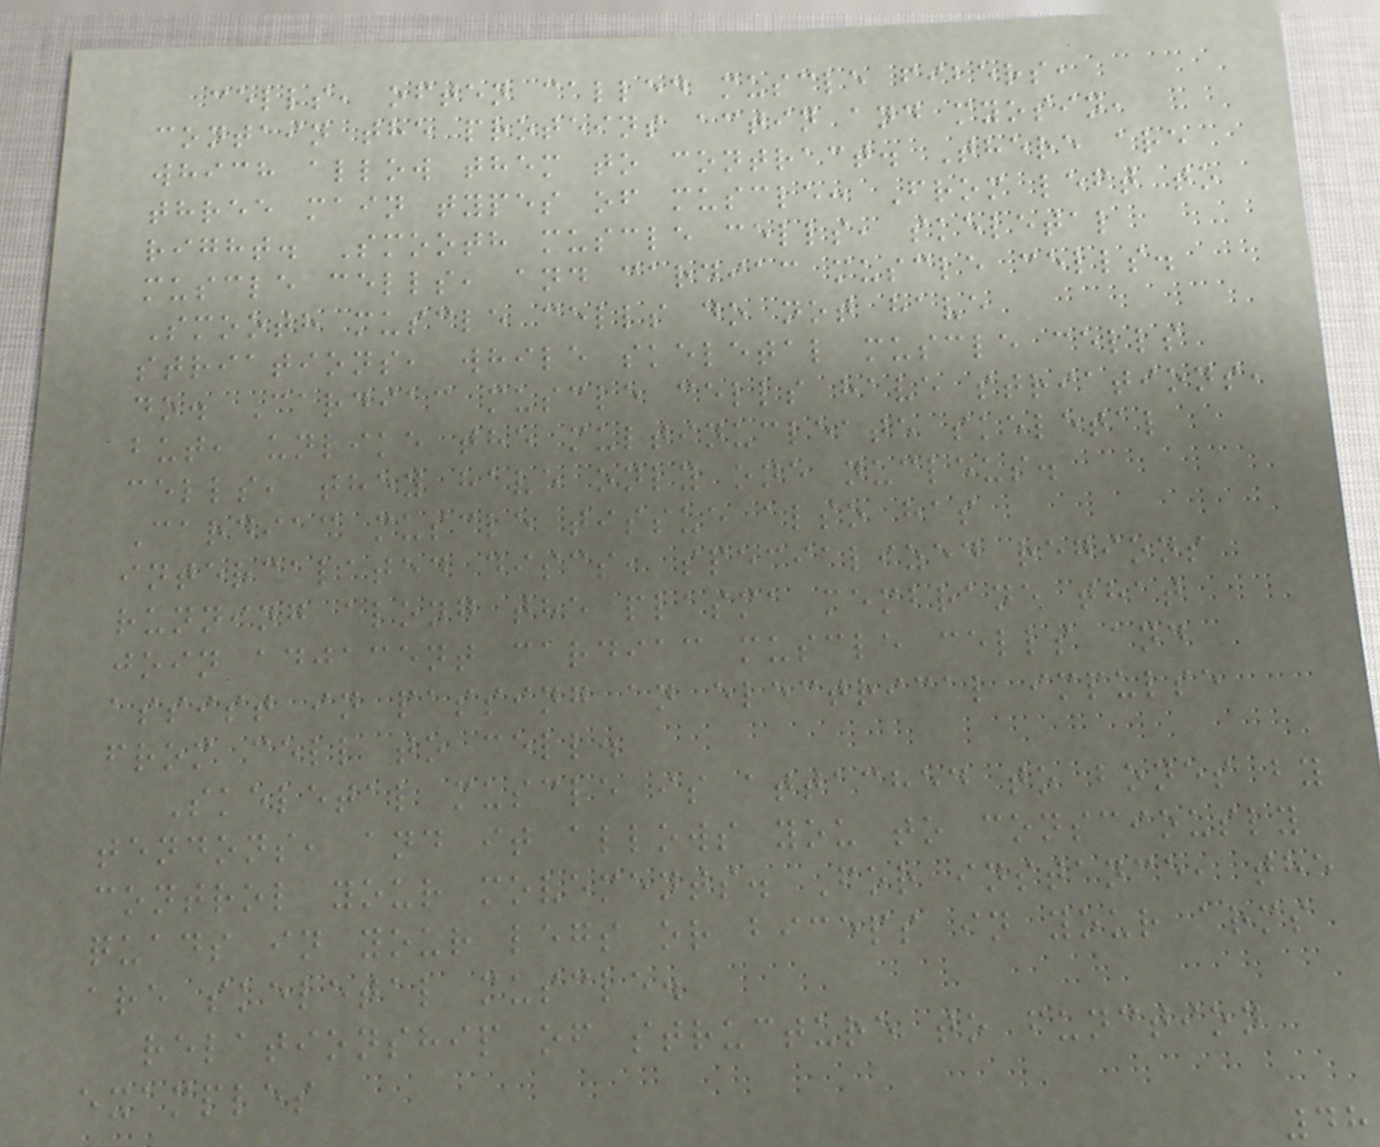cells, often called muscle fibers,
contain the proteins actin and myosin,
which allow them to contract. There are
three main types of muscle: From left to
right. Smooth muscle cells, skeletal
muscle cells, and cardiac muscle cells.
Smooth muscle cells do not have
striations, while skeletal muscle cells
do. Cardiac muscle cells have striations,
but, unlike the multinucleate skeletal
cells, they have only one nucleus.
Cardiac muscle tissue also has
intercalated discs, specialized regions
running along the plasma membrane that
join adjacent cardiac muscle cells and
assist in passing an electrical impulse
from cell to cell.
Skeletal muscle is attached to bones by
tendons, and it allows you to consciously
control your movements. For instance, the
quads in your legs or biceps in your arms
are skeletal muscle.
relationship of structure to function
examples
48
